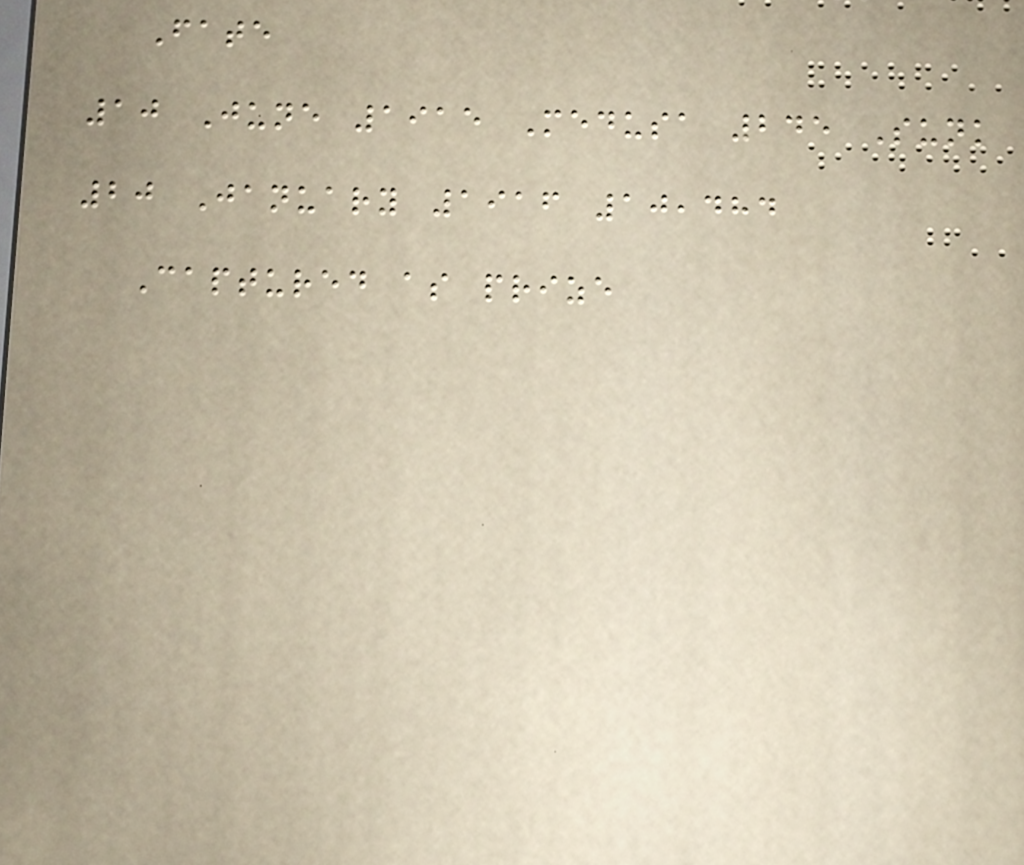Fate
10 June 1915 Medusa 245 Sunk
20 January 1916 10,484
Captured as prize
